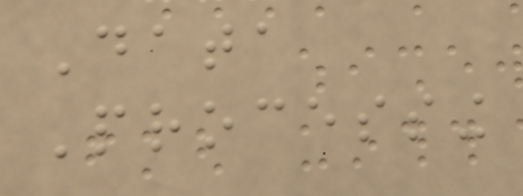Data
Processing
